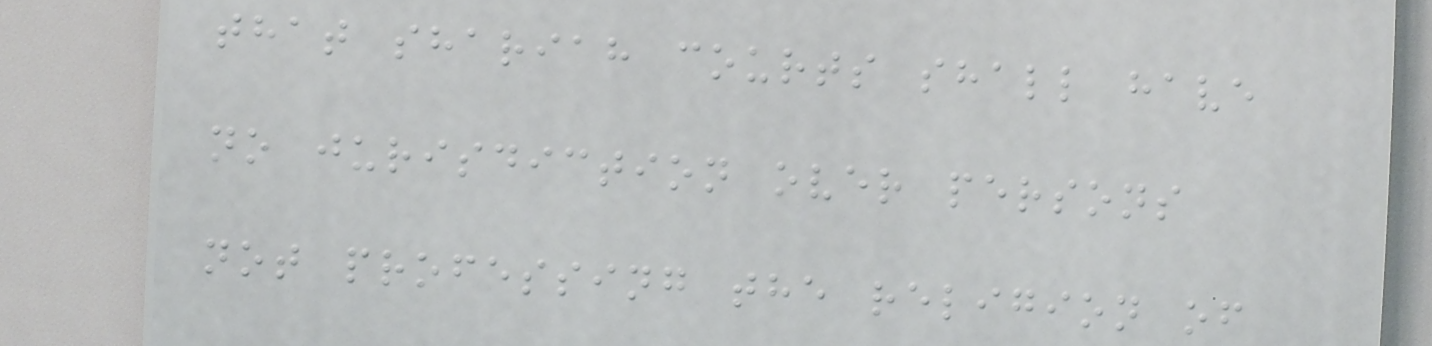that shariah courts shall have
no jurisdiction over persons
not professing the religion of
